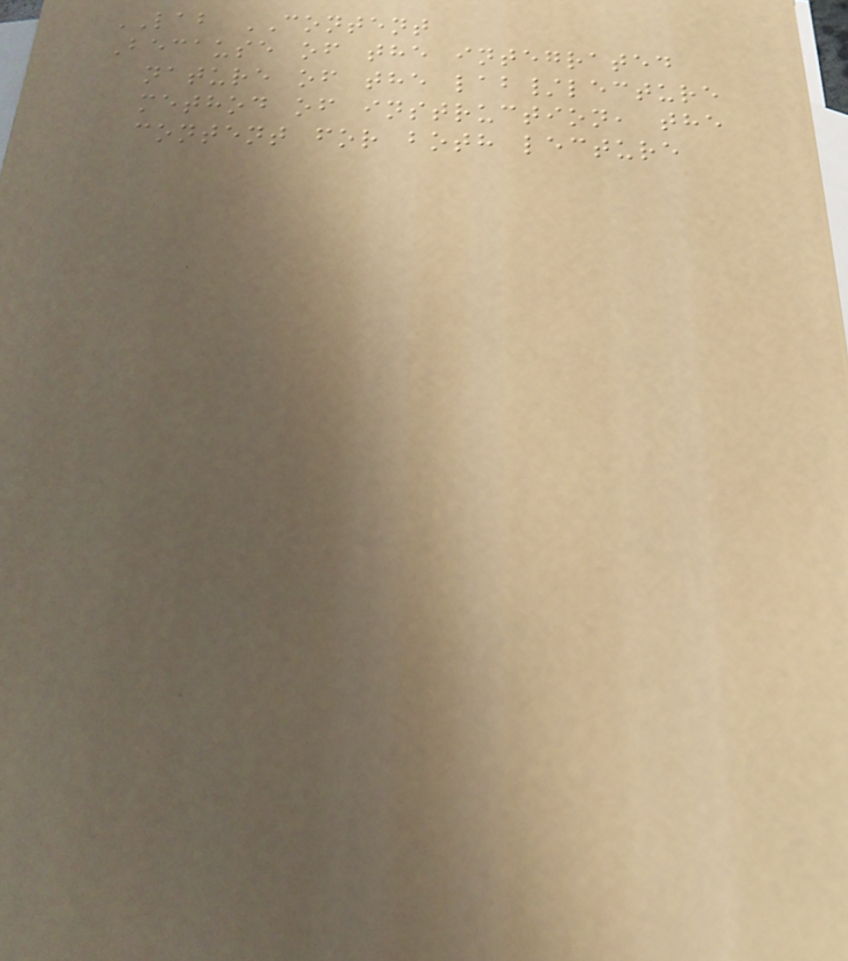LAB CONTENT
Because of the integrated
nature of the lab/lecture
method of instruction, the
content for both lecture
